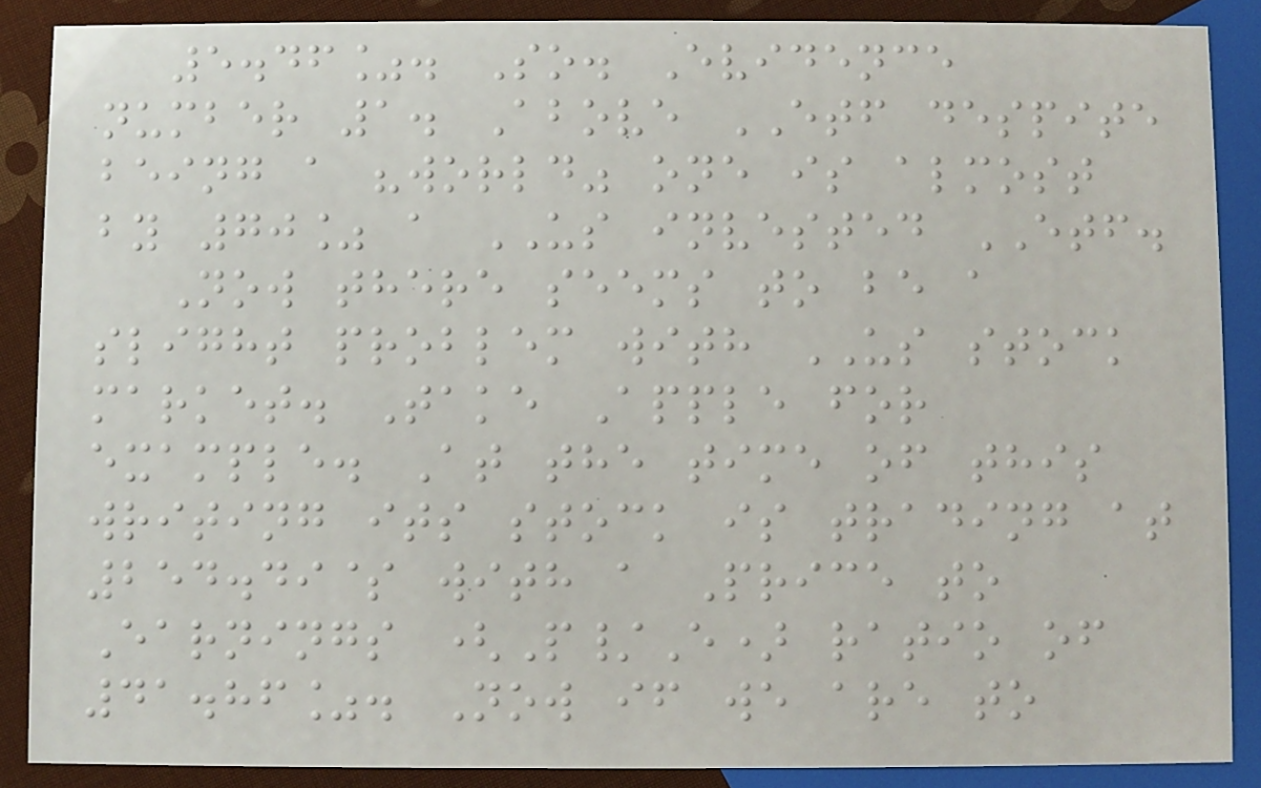5.46%. So. Evidence
number 1. Above ETF despite
being a "world" one is almost
by 70% a US invested ETF.
Now there seems to be a
slight problem with US stock
market. Take Apple for
example. At the time of this
writing its stock is trading at
254.49$ with a Price to
Earnings (P/E) ratio of
41.86%. Now if we are to
